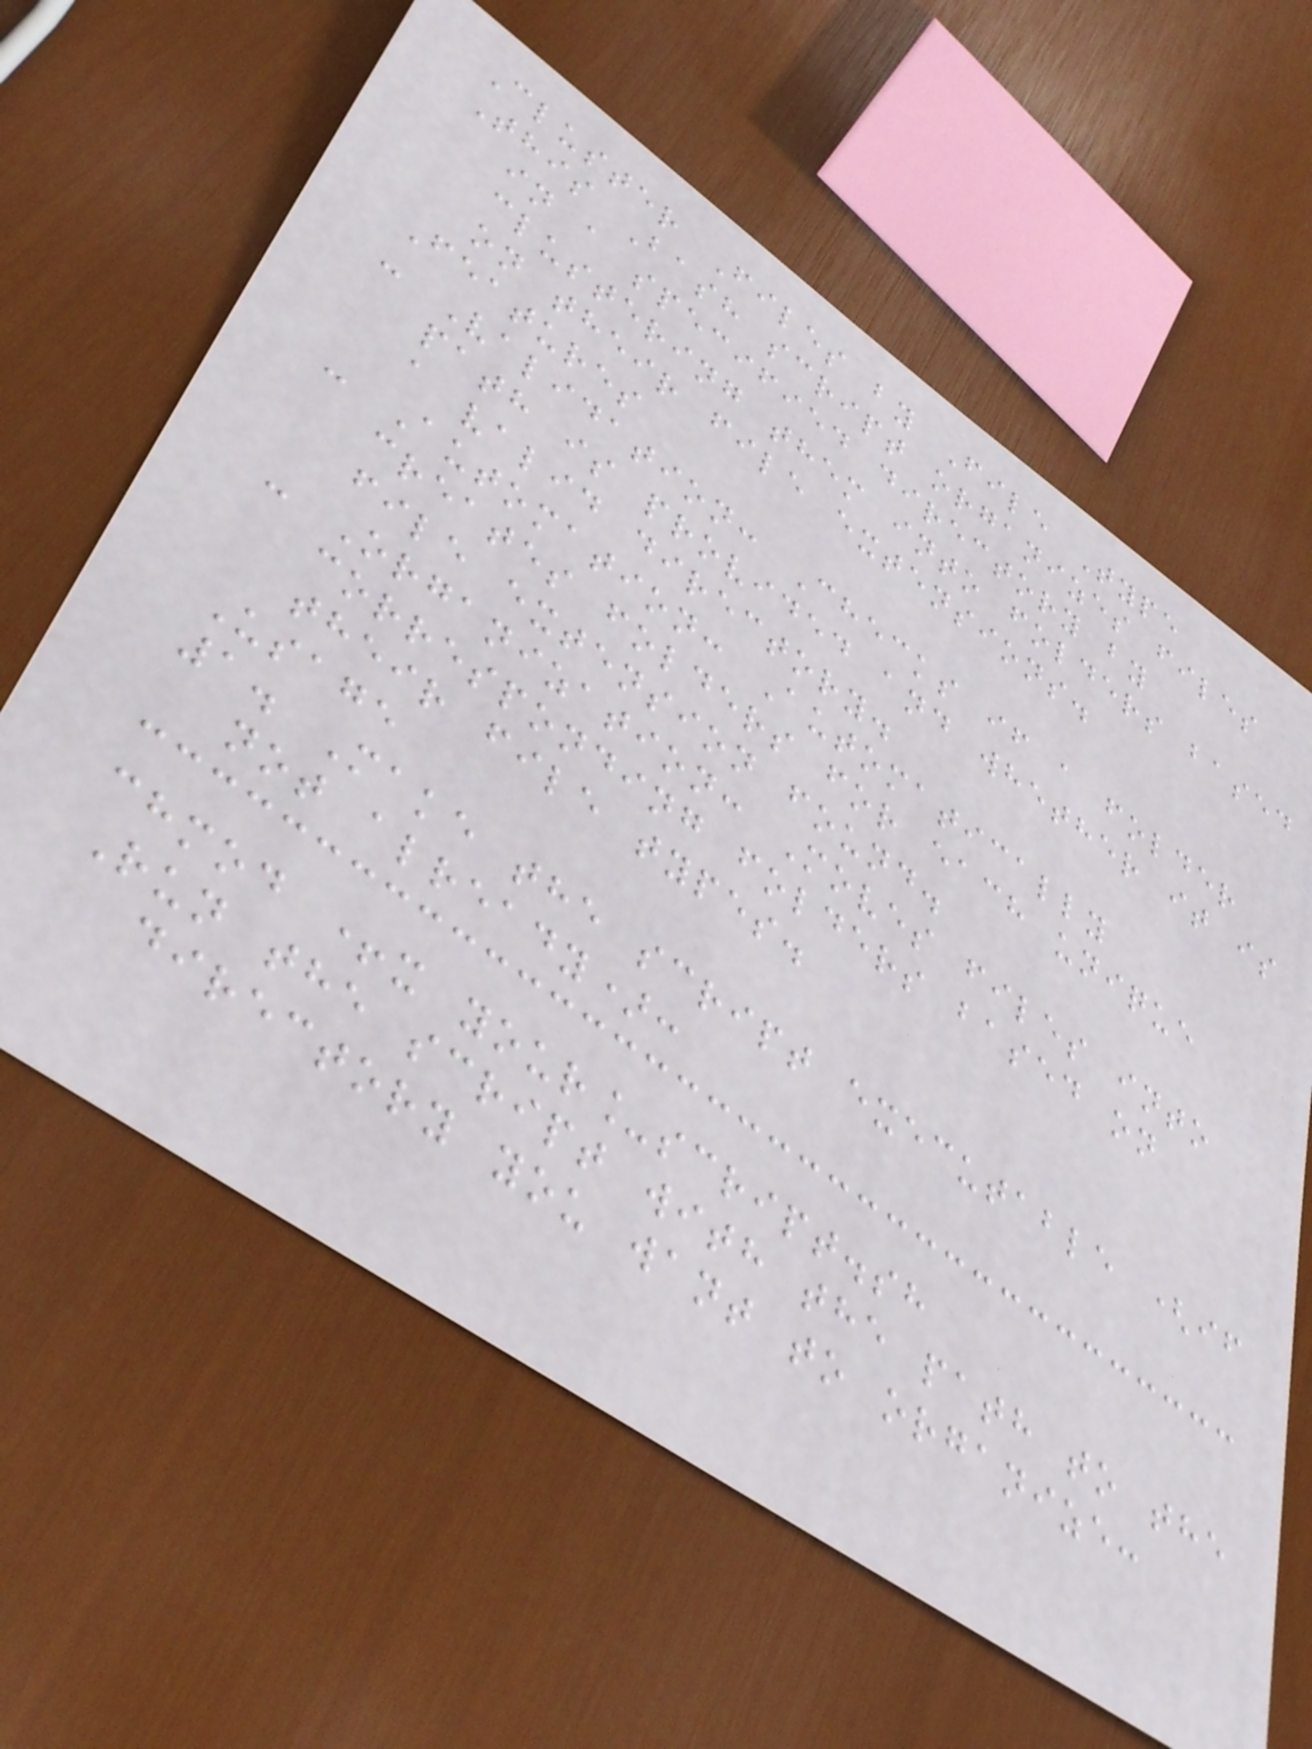Cluster Files by File Type
This Bash script organizes files
in a specified directory by
clustering them into folders based
on their file extensions.
Features
- Validation: Checks if a folder
path is provided and whether it is
a valid directory.
- Automation: Automatically
creates folders for each unique
file extension found.
- Organization: Moves files into
corresponding folders based on
their file types.
Usage
1. Make the script executable (if
not already):
chmod +x your_script.sh
Run the script with the path to the
directory you want to organize:
